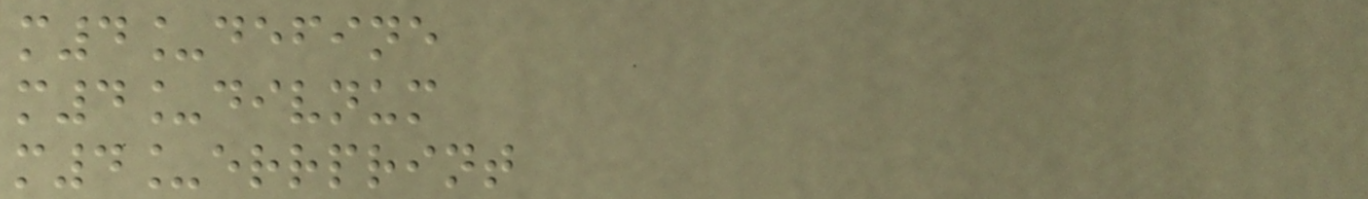m4_define
m4_divnum
m4_errprint
